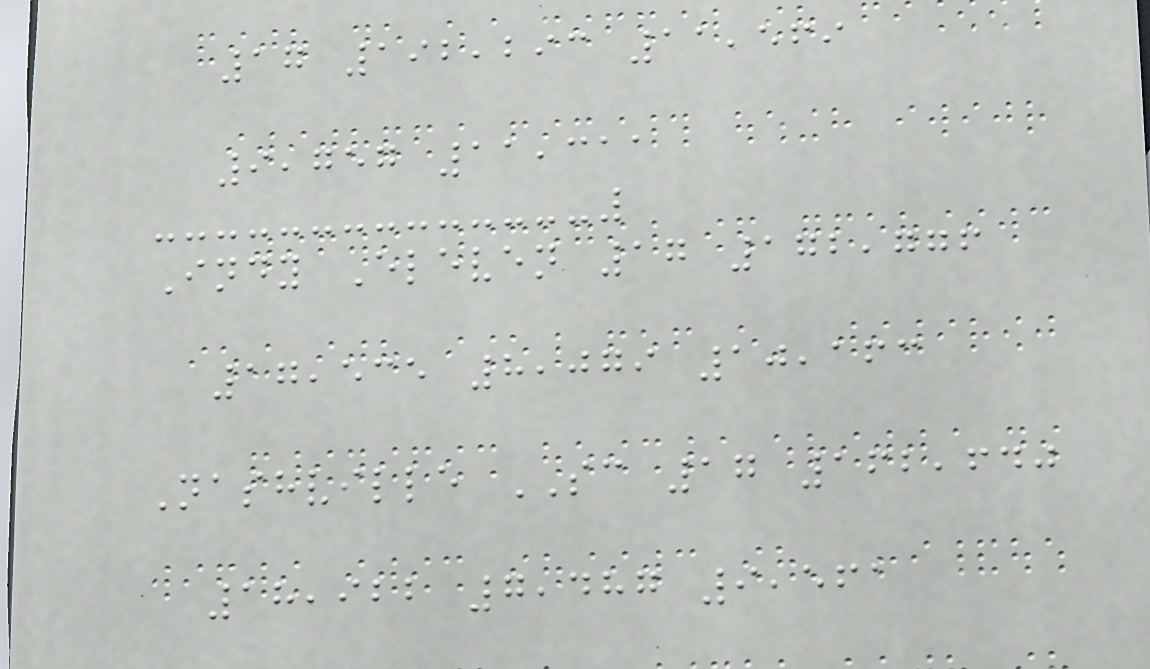17 192,293 11,569
9,757 11,311
Indy Eleven 17 172,776
17,535 8,079 10,163
Nashville SC 17 162,640
18,922 7,487 9,561
